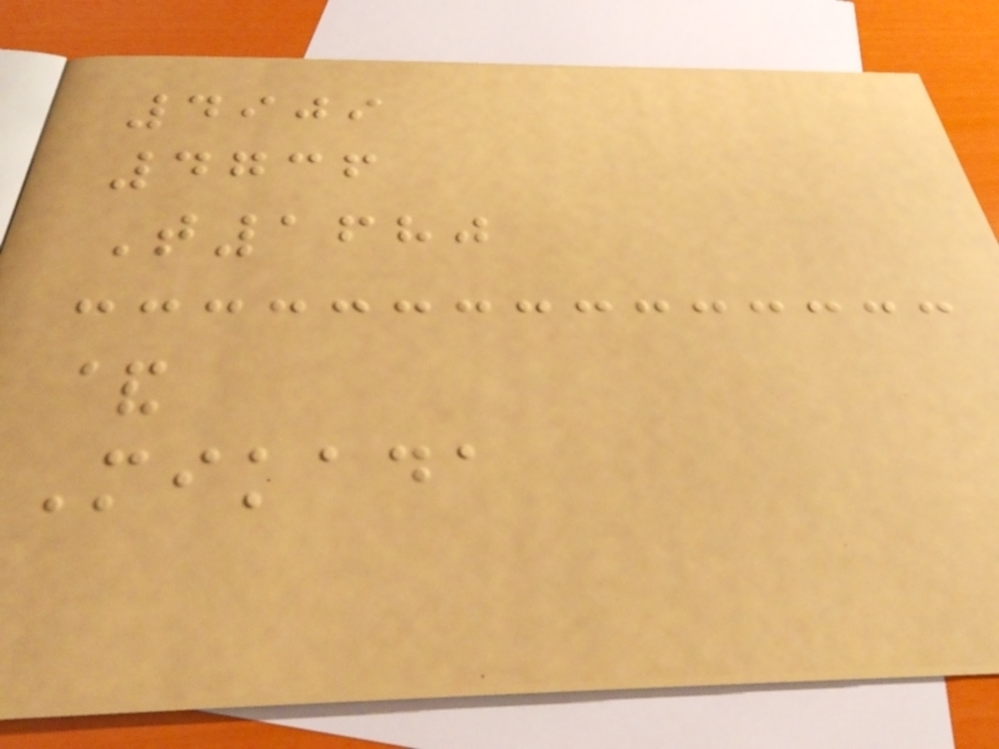4909
4736
T1680
&
Mikada
